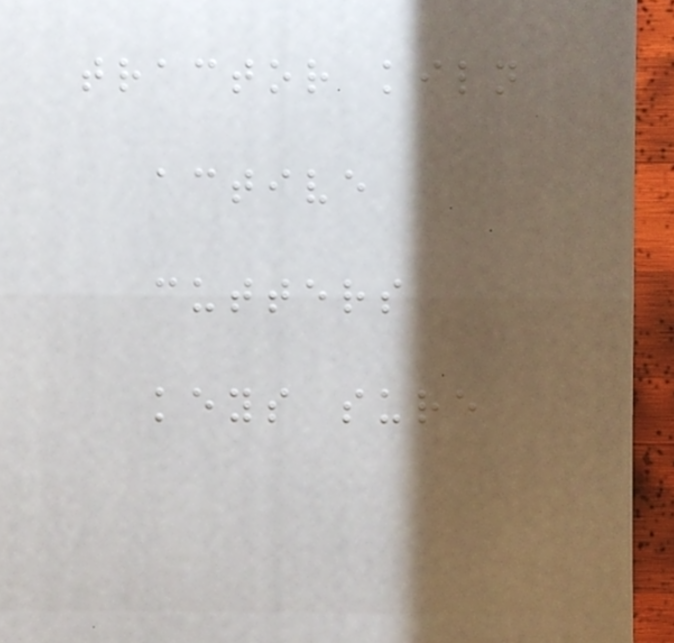tractor kiln
active
cutters
keys sure
